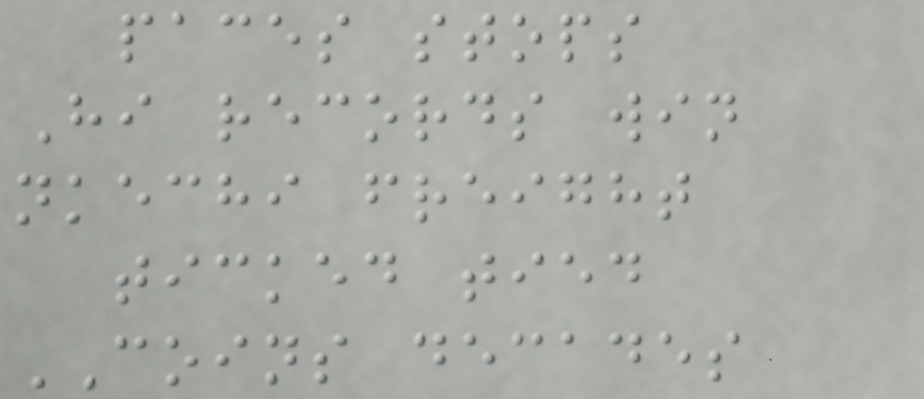paces stops
Hi records win
nkechi freight
ticked tied
COINS decades
